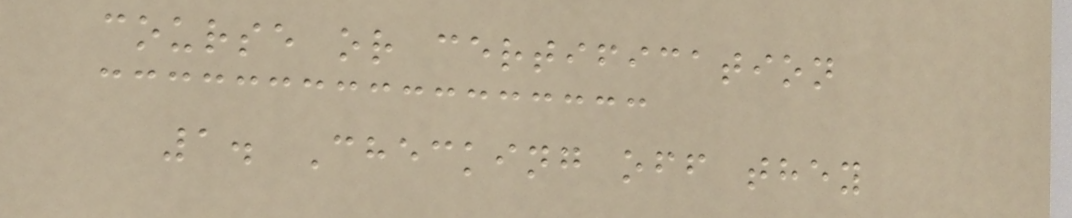course or certification
1. Checking off they
